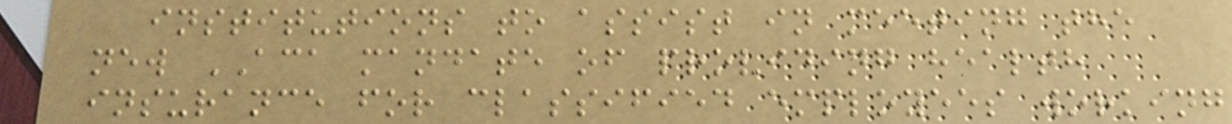institutions to assist in meeting the
new ACA mandate of providing health
insurance for classified employees working
